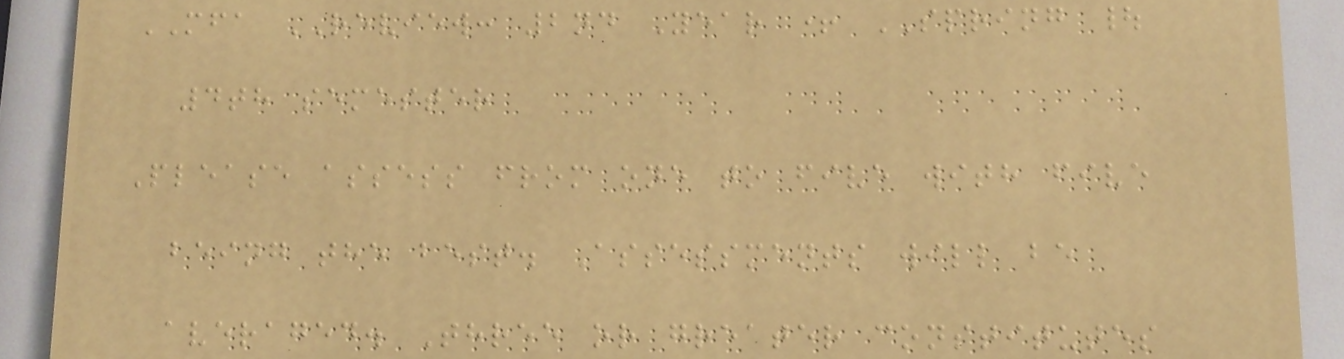MFA REVIEW: 2nd Year + SPRING |
4th semester
Please assess from one to five with five
being the best. Assessments will be
averaged. Three or greater constitutes
